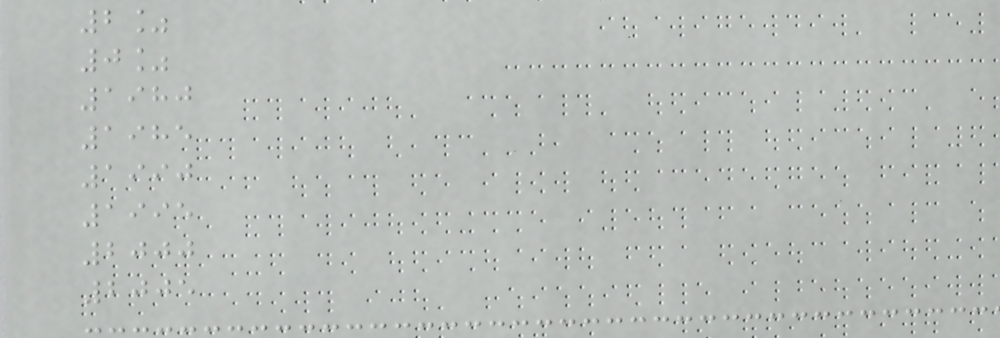2%
0%
1980
1985
1990
1995
2000
2005
